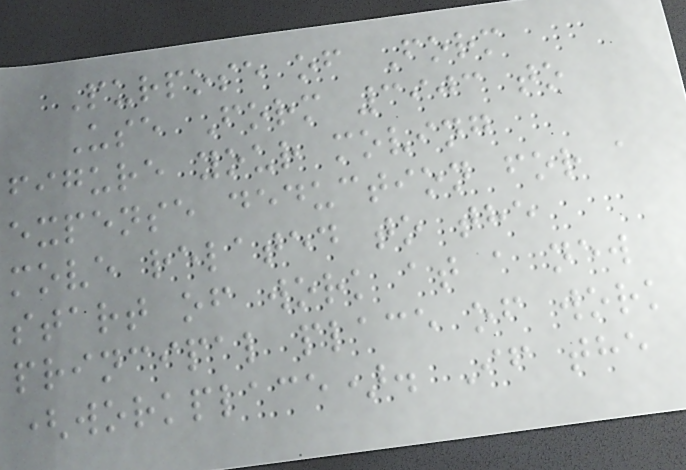Purpose of Form
Use Form 3903 to
figure your moving
expense deduction for a
move related to the
start of work at a new
principal place of work
(workplace). If the
